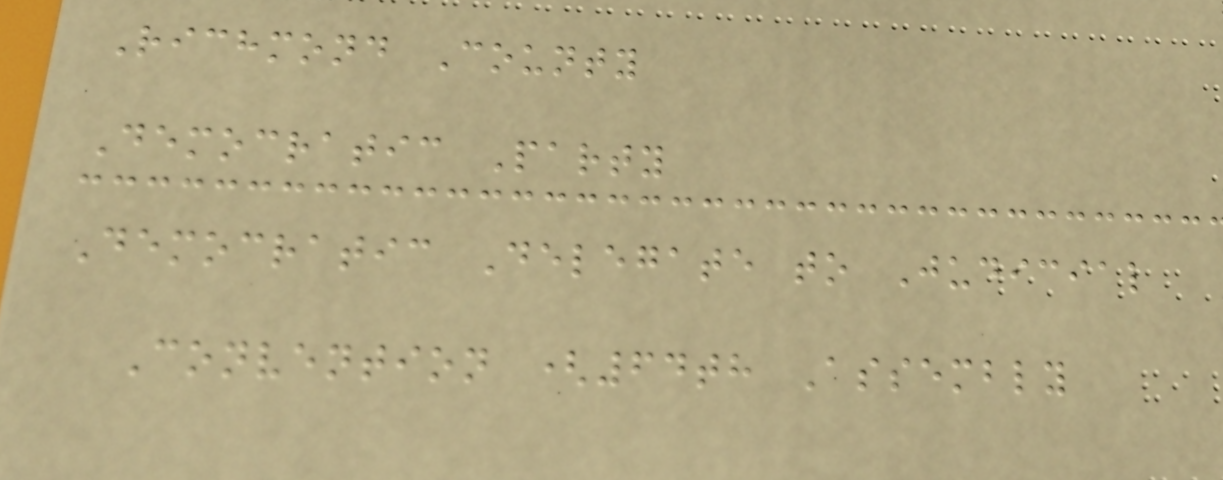Richmond County
Democratic Party
Democratic Delegate to Judicial
Convention (64th Assembly
